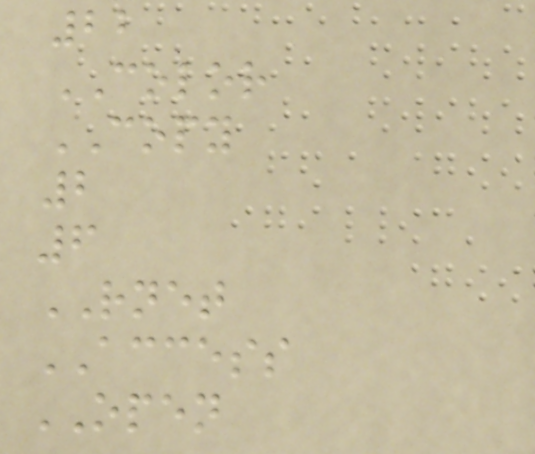22
COLOR
COPY
2
6
RNET
ACCESS
OPEN
